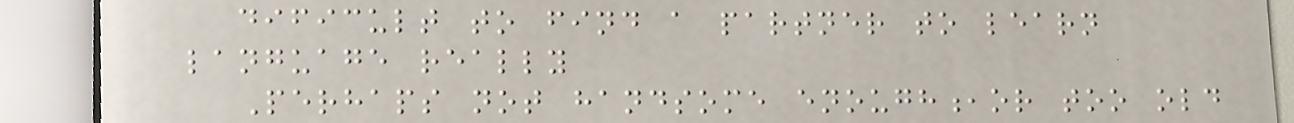dificult to find a partner to learn
language really
Perhaps not handsome enough,or too old
